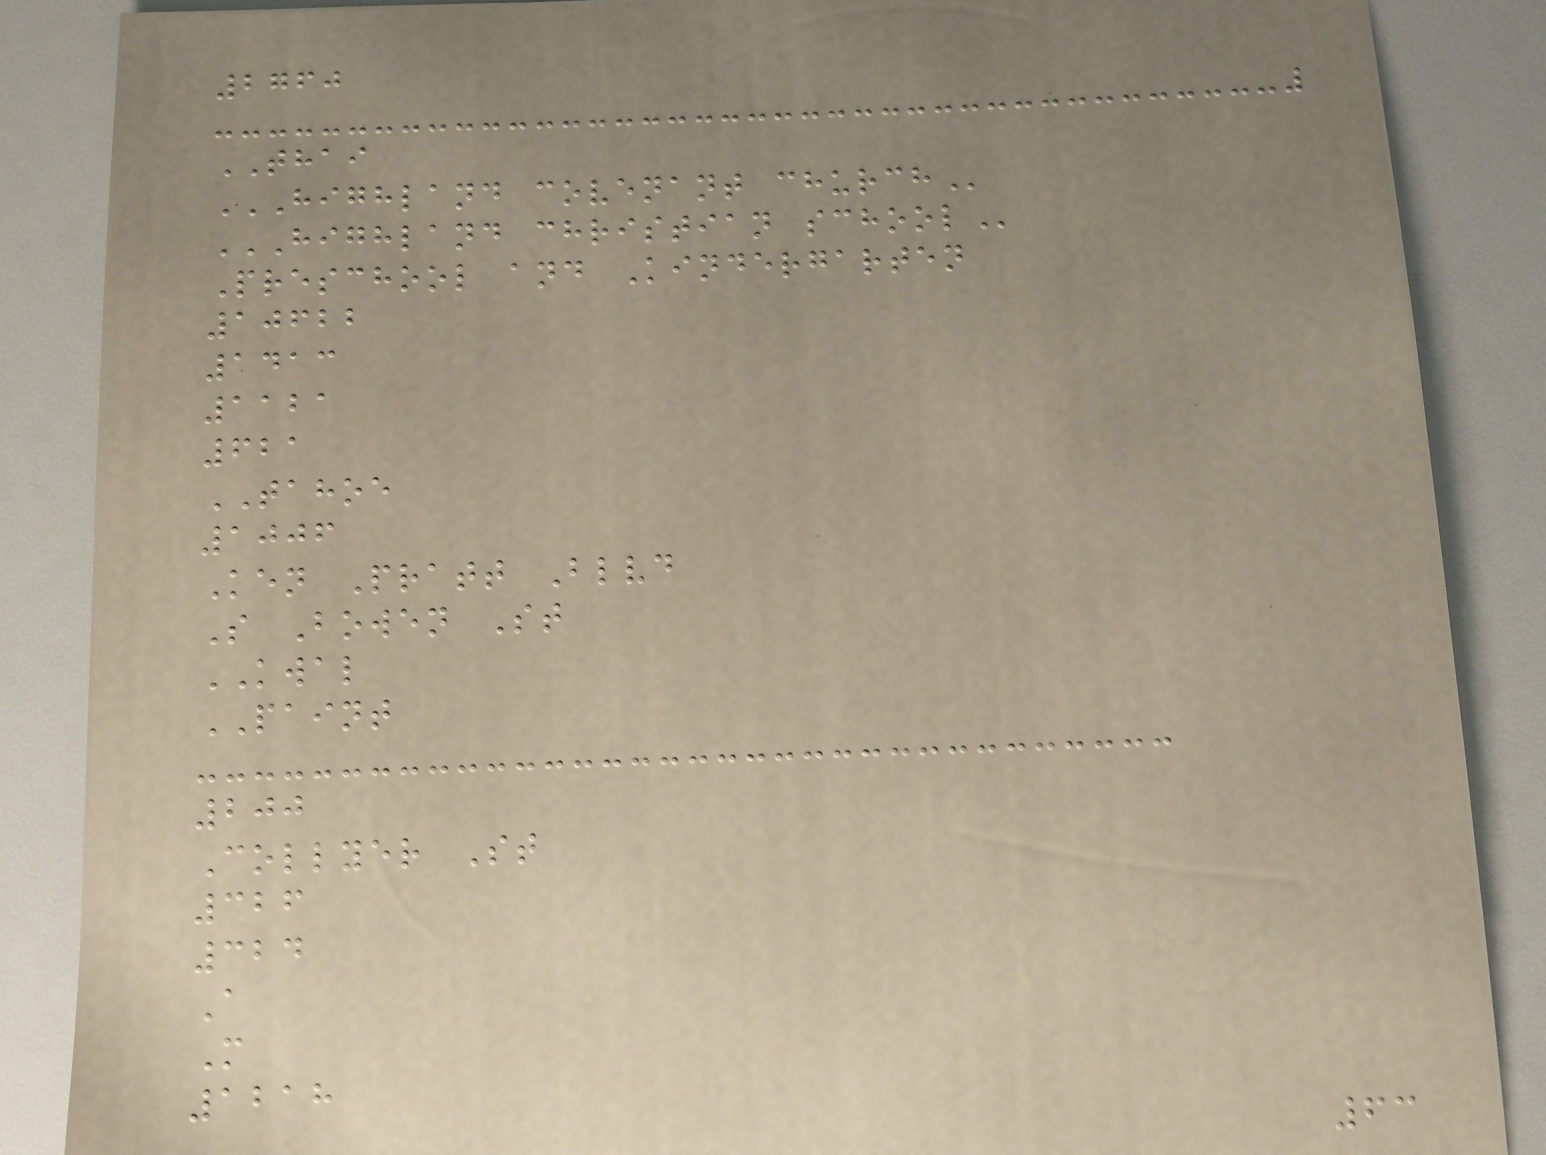2760
THAI
HIGHLAND COVENANT CHURCH
HIGHLAND CHRISTIAN SCHOOL
Preschool and Kindergarten
10622
1413
1121
621
TAHOE
1006
Ken Pratt Blvd
S Bowen St
KWAL
PAINT
200
Collyer St
326
324
A
M
1218
63
